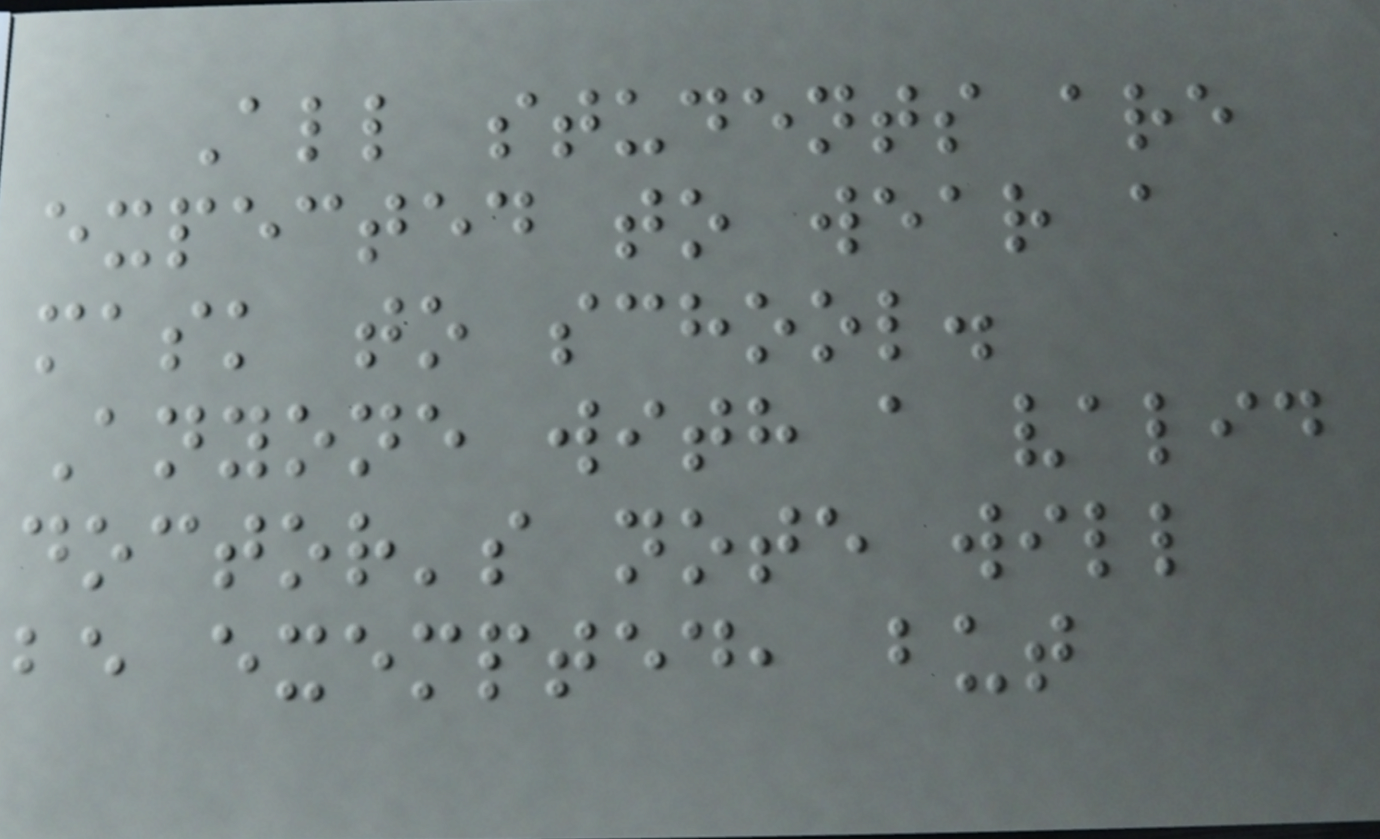All students are
expected to wear a
mask to school.
Anyone with a valid
doctor's note will
be exempted, but
